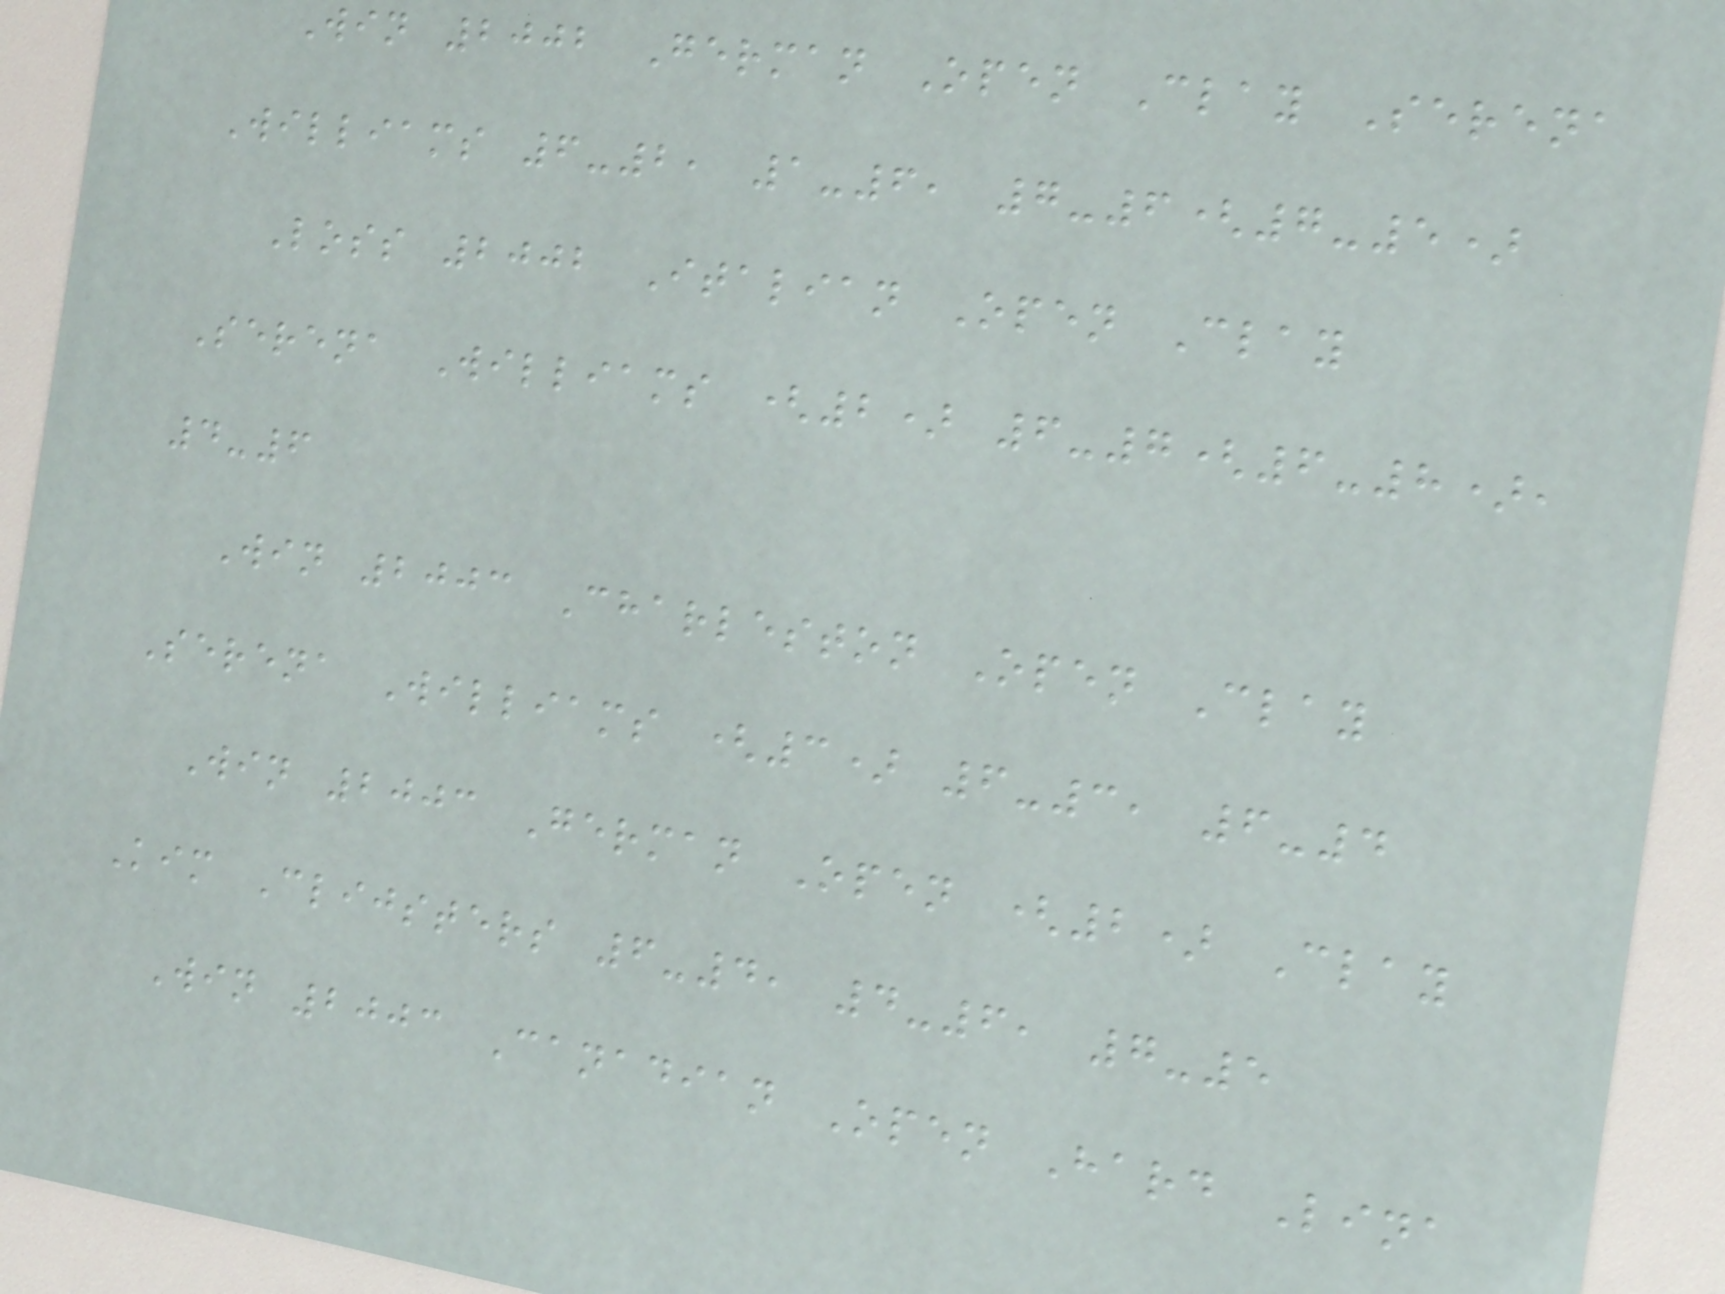Win 2002 German Open Clay Serena
Williams 6-2, 1-6, 7-6(7-5)
Loss 2002 Italian Open Clay
Serena Williams (2) 6-7(6-8),
4-6
Win 2003 Charleston Open Clay
Serena Williams (3) 6-3, 6-4
Win 2003 German Open (2) Clay
Kim Clijsters 6-4, 4-6, 7-5
Win 2003 Canadian Open Hard Lina
